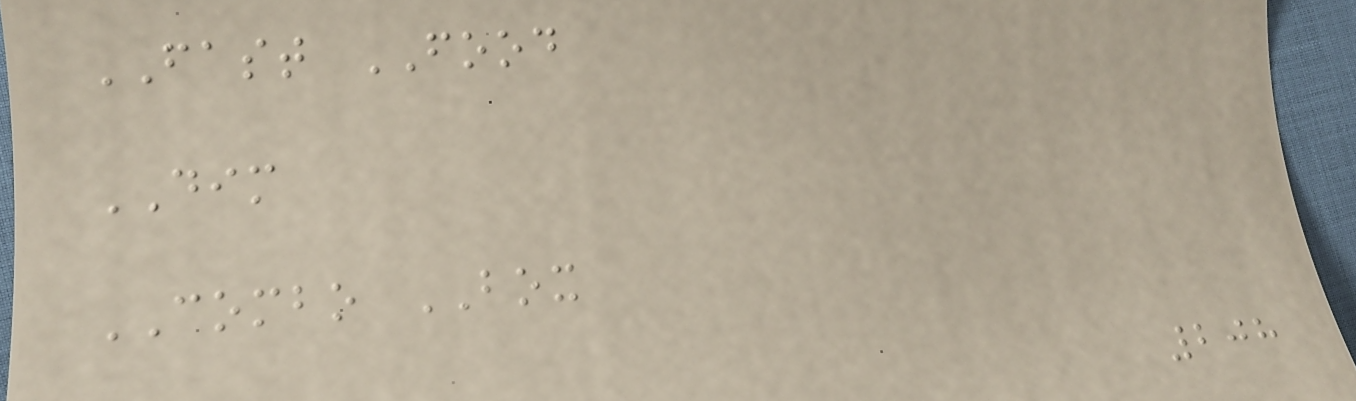FAST FOOD
DIM
COMBO BOX
208
